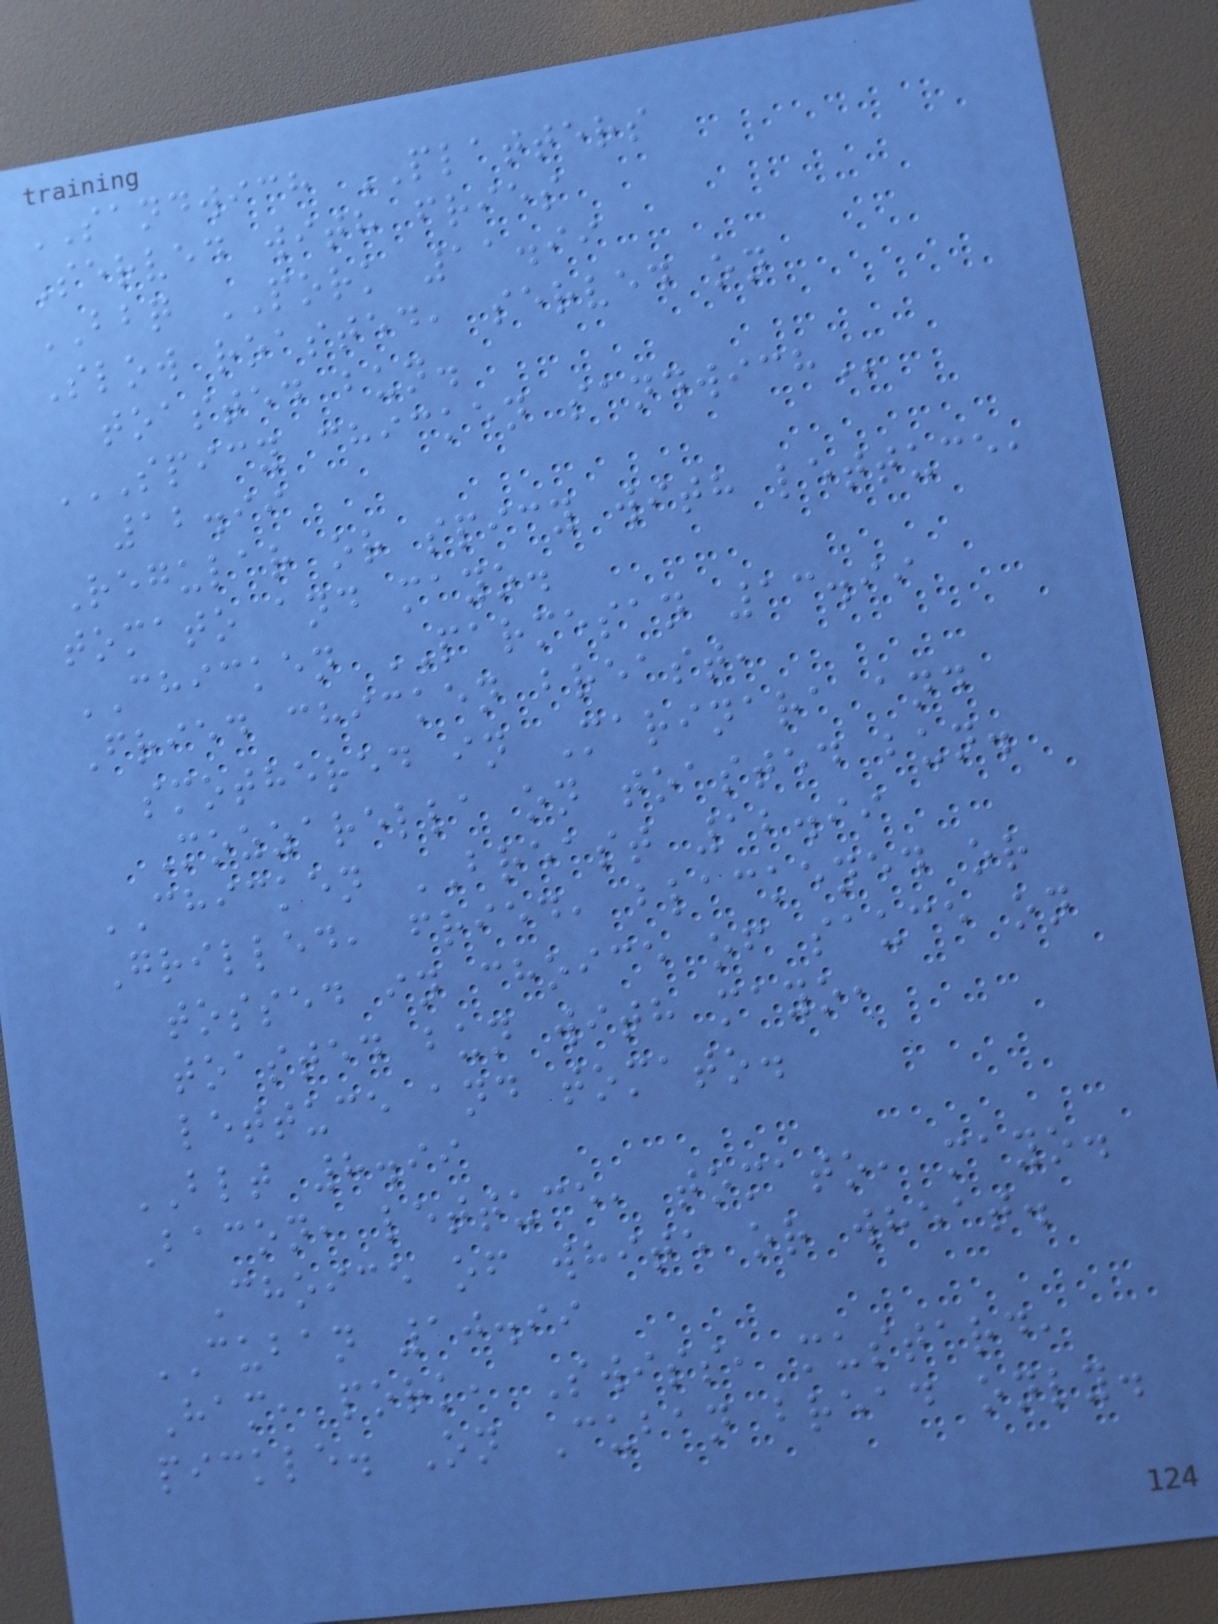SANDWICH PLATTERS
Served with fries
BBQ PORK 11.99
Slow roasted, served on
toasted bun.
SPICY CHICKEN SANDWICH
12.99
Regular or spicy with lettuce,
tomato and mayo.
CHICKEN PARMESAN 13.99
Fried chicken breast,
smothered in Marinara and
Mozzarella on toasted bun.
CHICKEN BREAST 12.99
Grilled, fried, blackened or
tossed in choice of sauce on
toasted bun with mayo,
lettuce and tomato.
BLT 8.99
Bacon, lettuce, tomato, mayo.
Choice of white or wheat.
CUBAN 10.99
Ham, pork, Swiss, mustard,
pickle. On Cuban bread only.
